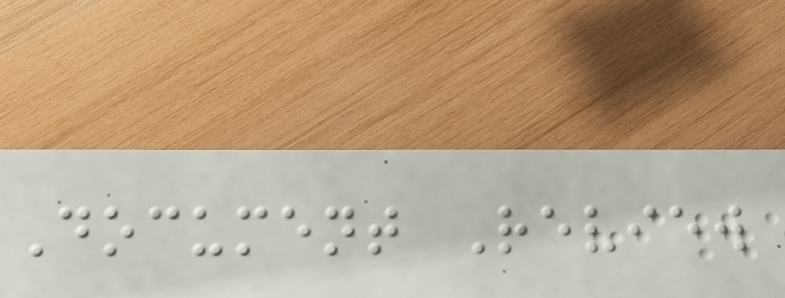Document Review
